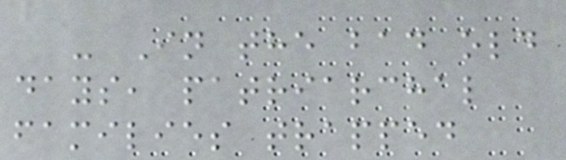- In the bad old
days, patriarchal
families trapped
